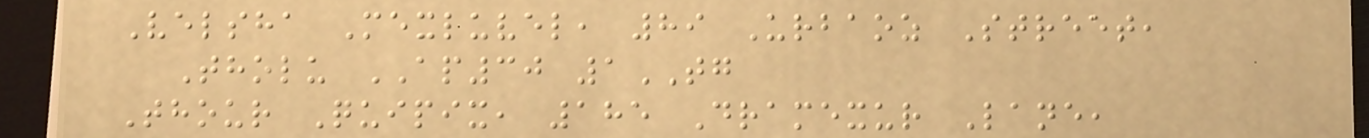Velsha Mexluvel, 89 Urbaoz Street,
Tholu AP30 1TG
Thour Quipix, 185 Dramexur Lane,
